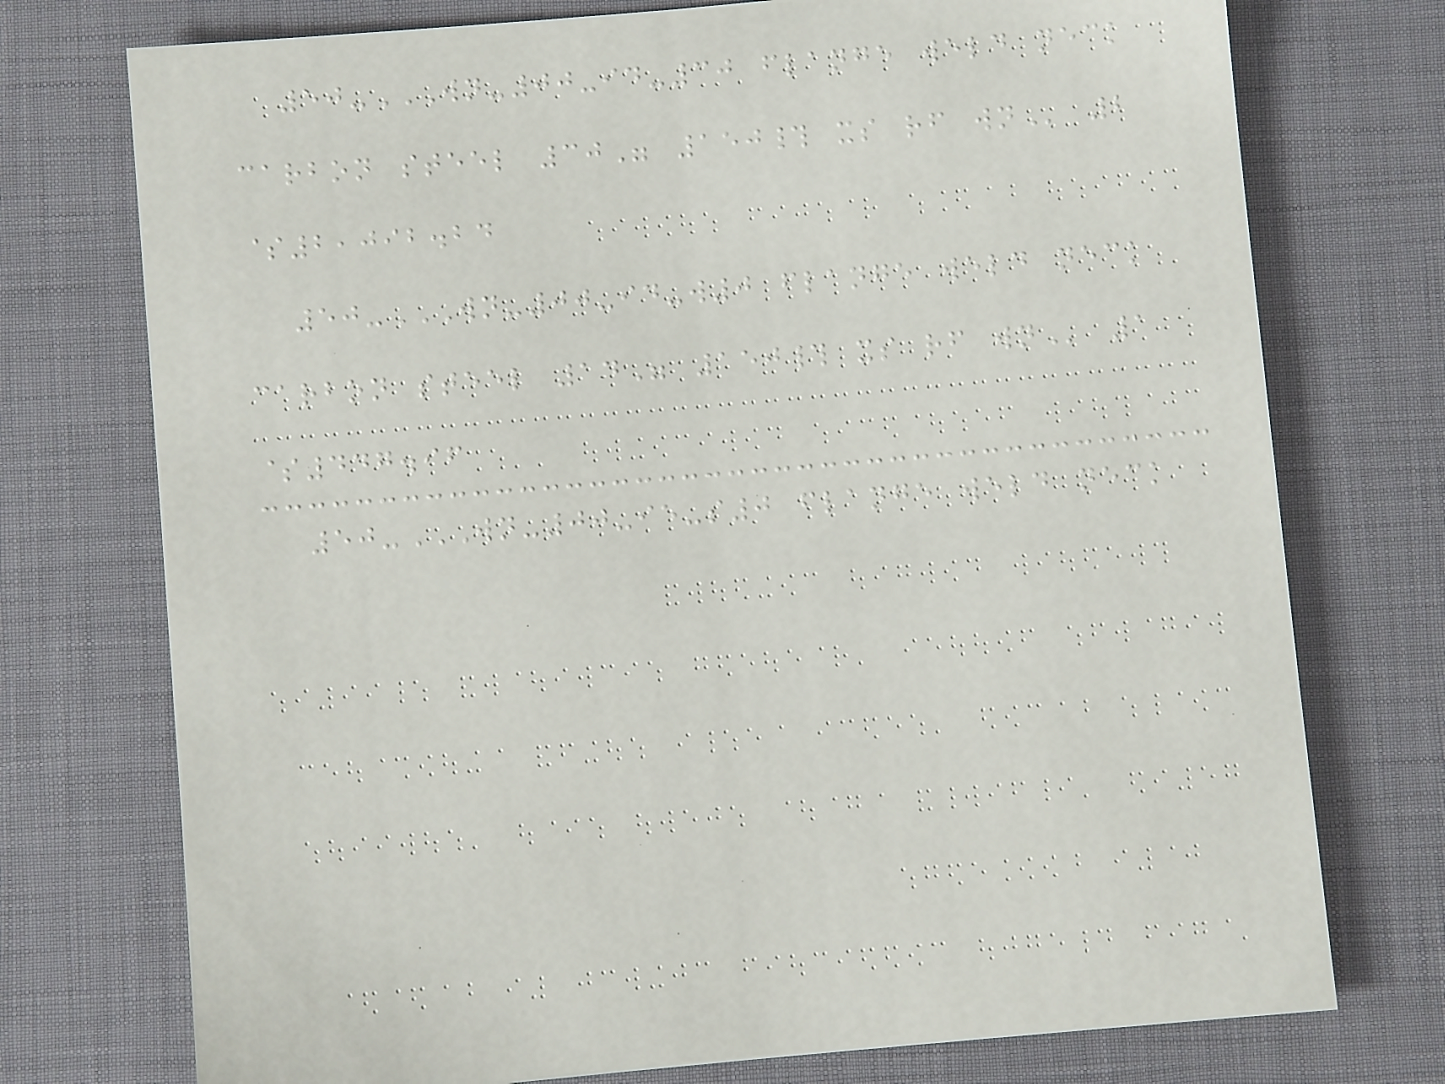50-WN-00-ID-30 FLANGE WELD NECK
CARBON STEEL 30" 150# XS RF WN 2
$2,092.24
50-WN-00-ID-W0 FLANGE WELD NECK
CARBON STEEL 14" 150# XS RF WN 1
$447.96
50-WN-00-IE-S0 FLANGE WELD NECK
